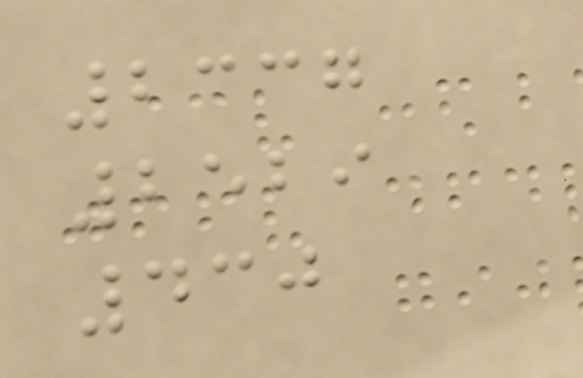2337
2529
430
